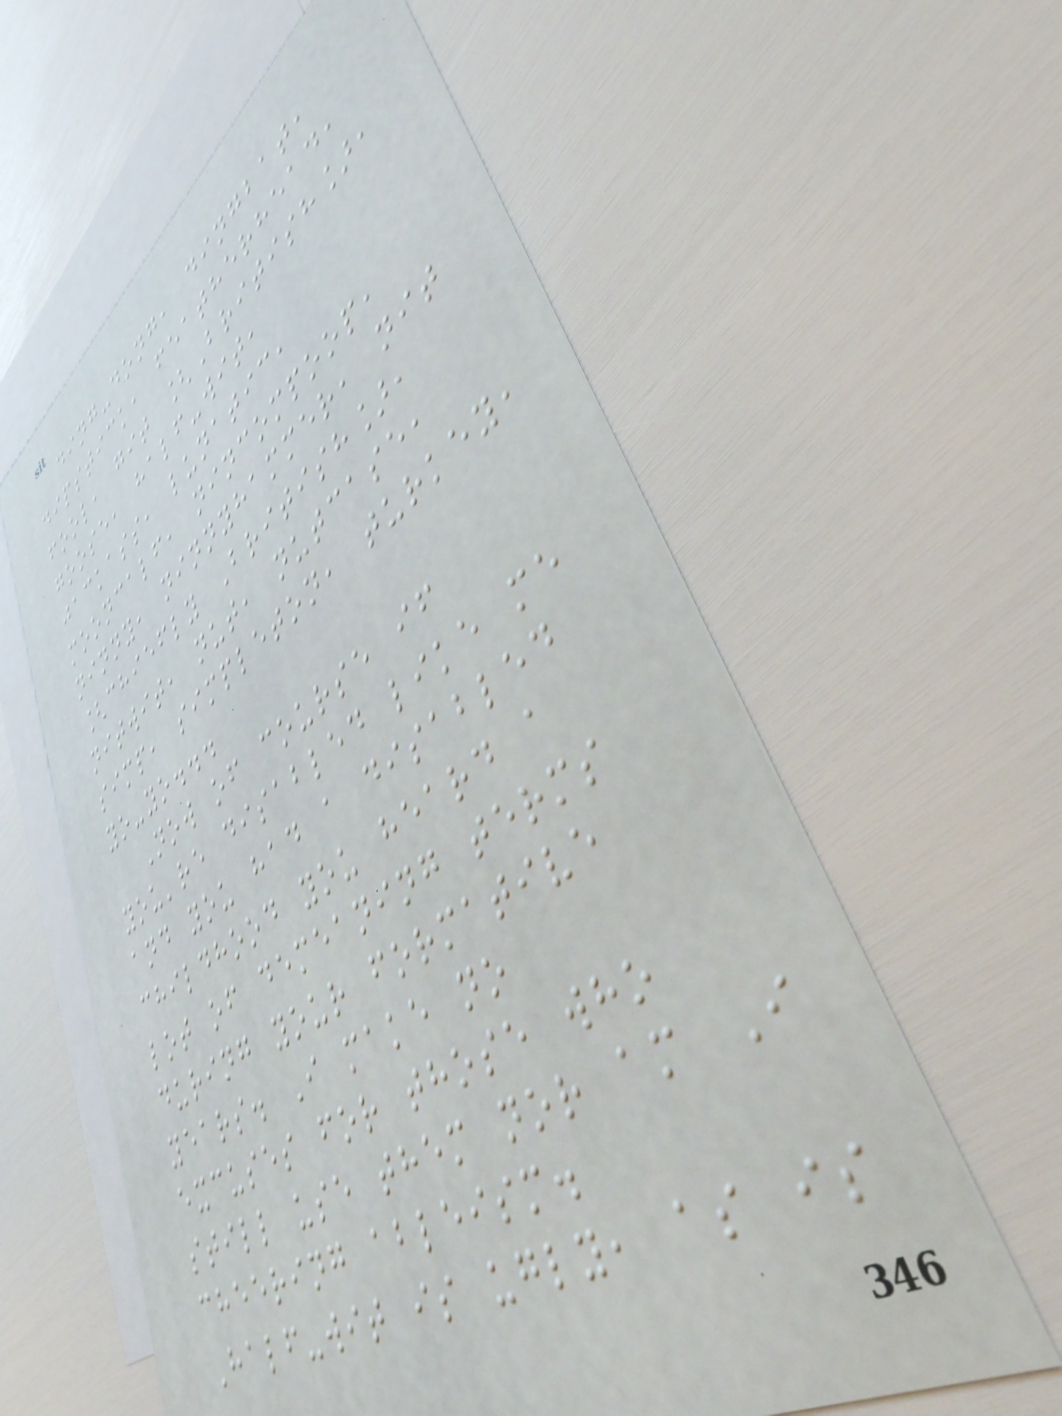ding-dong, dingbat,
dipstick, featherhead,
fool, git [British],
goose, half-wit,
jackass, lunatic,
mooncalf, nincompoop,
ninny, ninnyhammer, nit
[chiefly British],
nitwit, nut, nutcase,
simp, simpleton, turkey,
yo-yo...
Now of course if
you're disabled like me
and you had a disabled
childhood you heard a
lot of demeaning terms
during your formative
years. I make no
excuses for those who
still use them nor am I
cheering ableism.
Half-wit is ugly, as is
